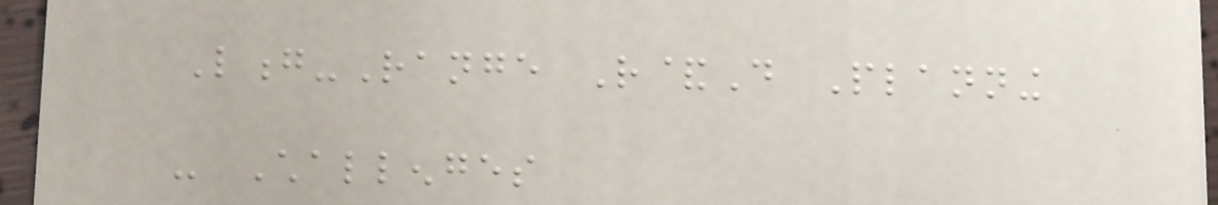Long-Range R&D Planning
- Challenges
